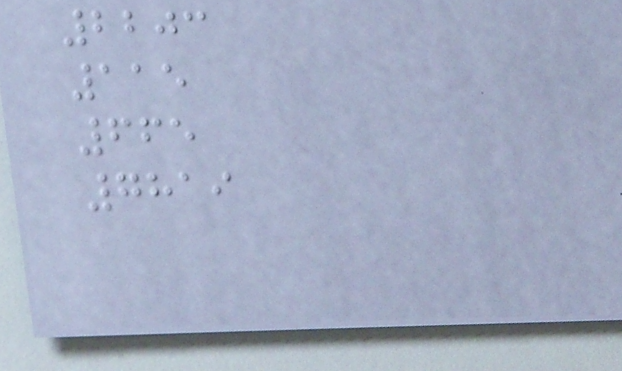2203
115
665
7819
